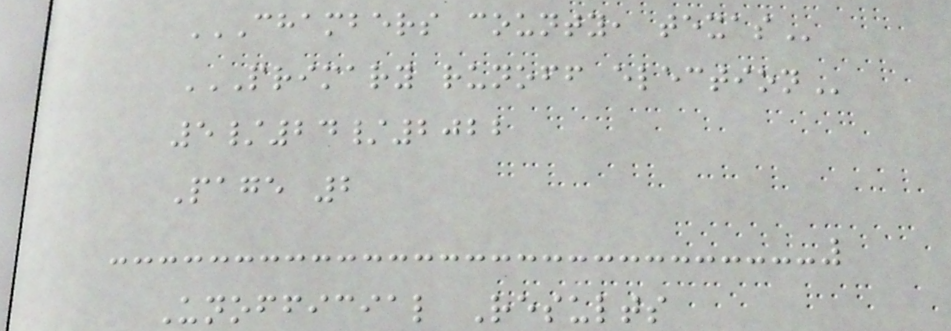CHAMBERS COUNTY, TEXAS
PRIMARY RUNOFF ELECTION
5/24/2022
Page 2
Unofficial Results
